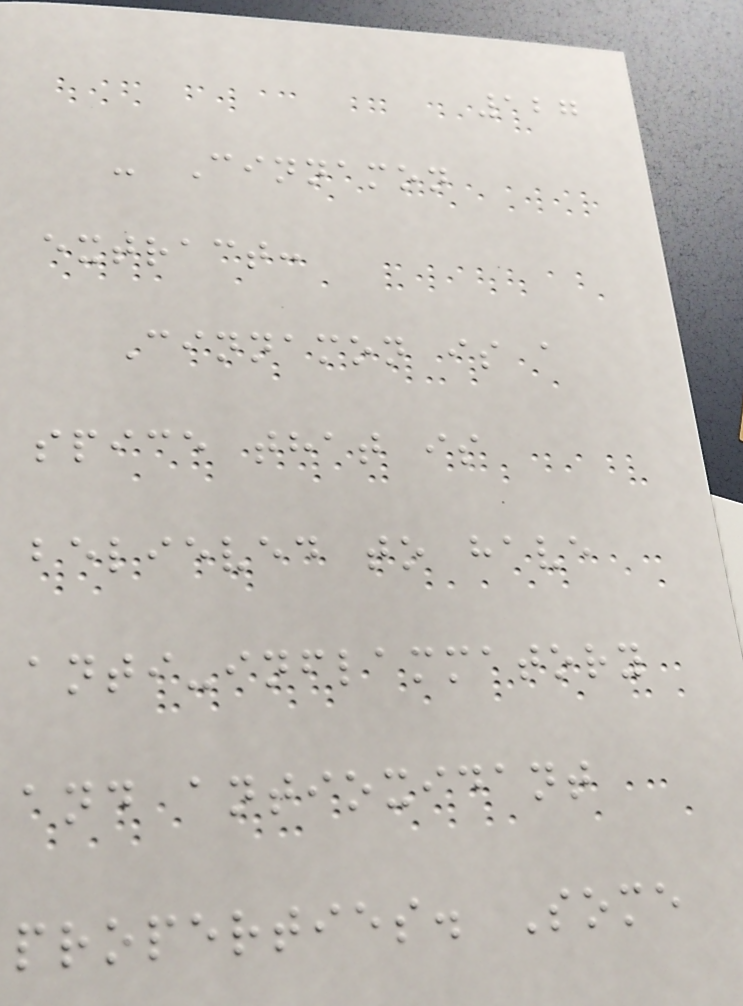127
- Cinnamon
extract:
Cinnamon is a
spice that is
believed to have
anti-inflammatory
and antioxidant
properties. Some
